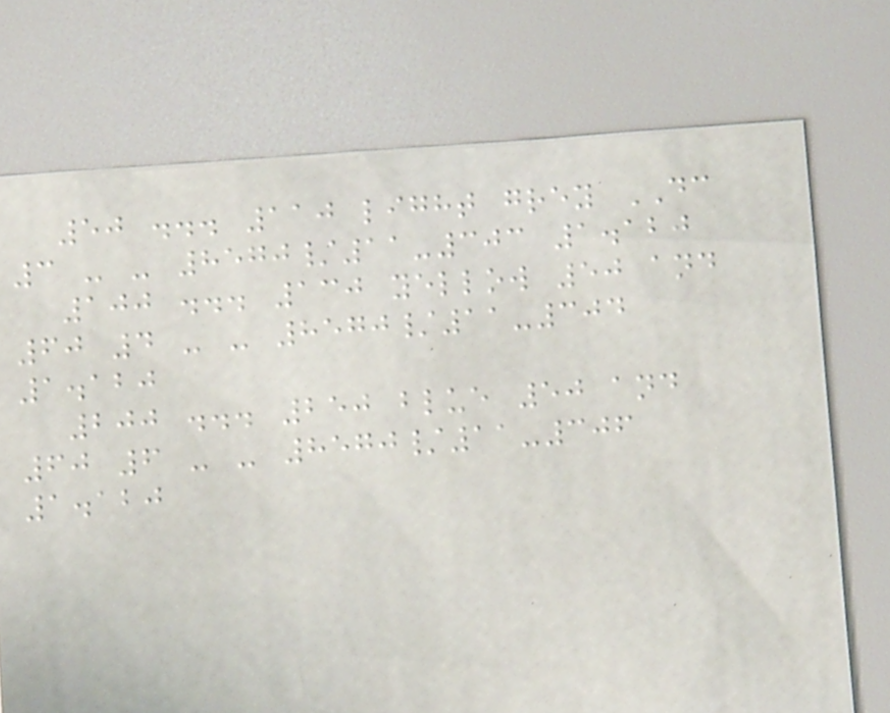50 ... 110 light grey DC
3 - - 8570/11-303 1.120
100 ... 130 yellow 50 and
60 4 - - 8570/11-304
1.120
200 ... 250 blue 50 and
60 6 - - 8570/11-306
1.120
